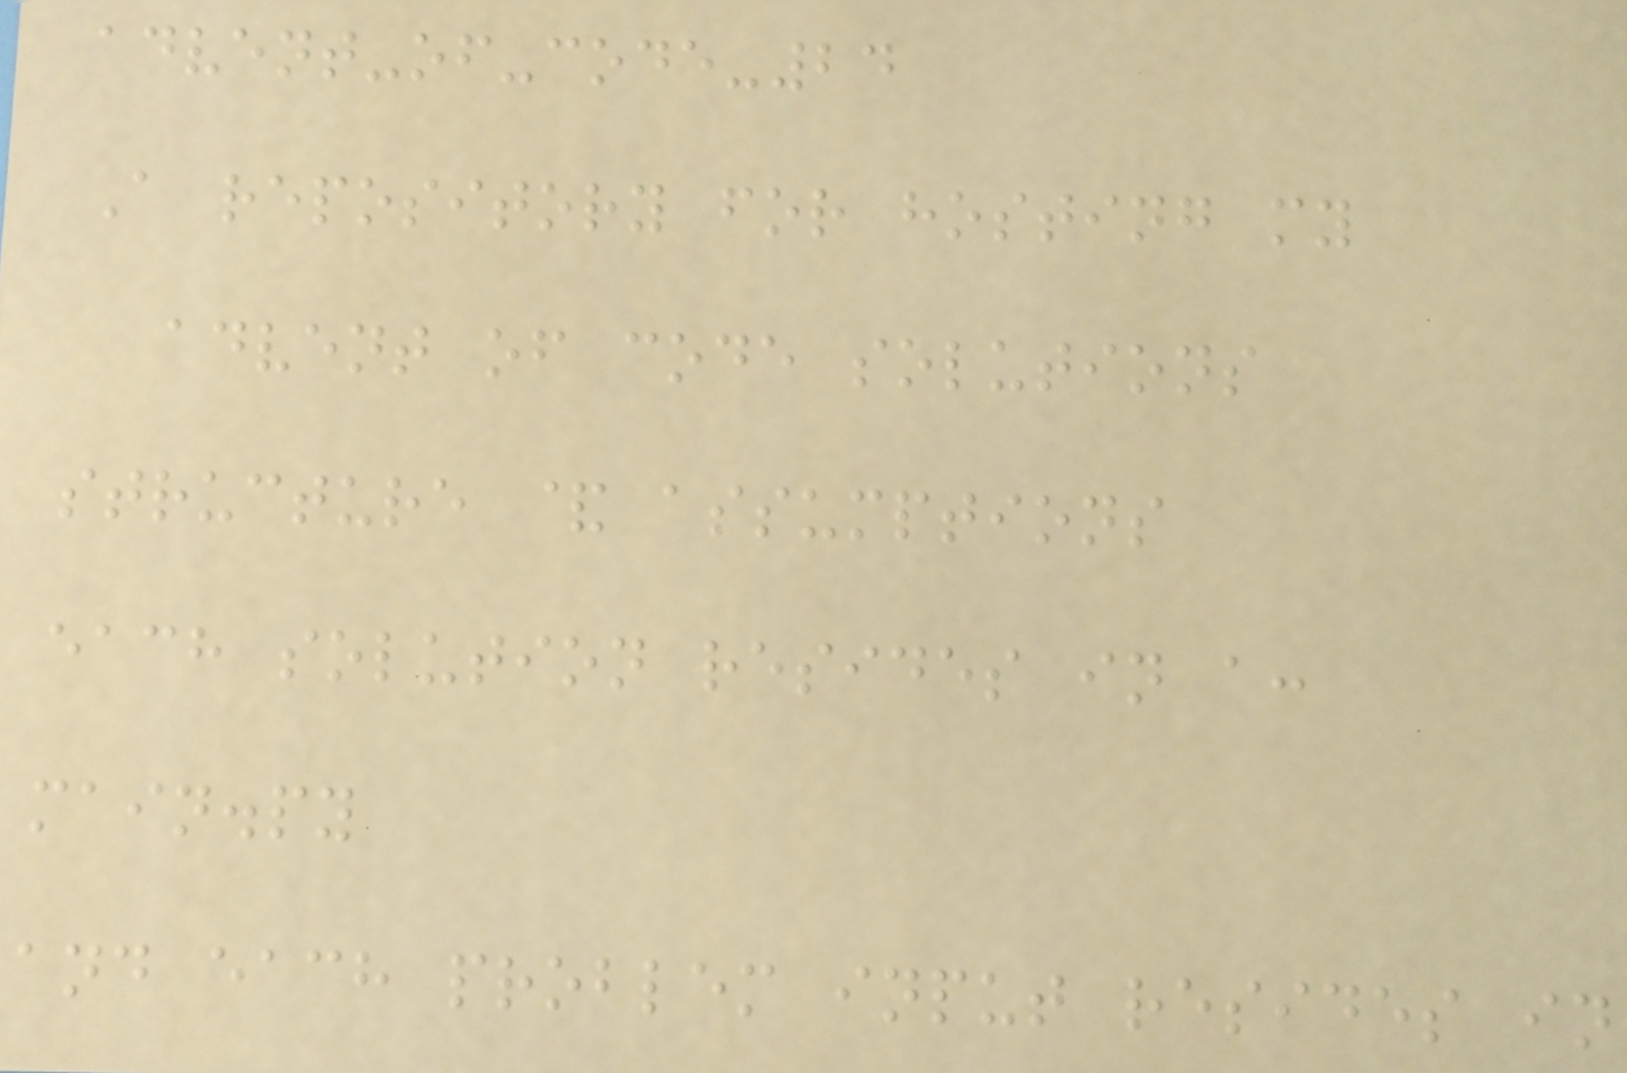advent-of-code-24
A repository for hosting my
advent of code solutions
structure & assumptions
each solution resides in a:
main.py
and each problem input resides in
